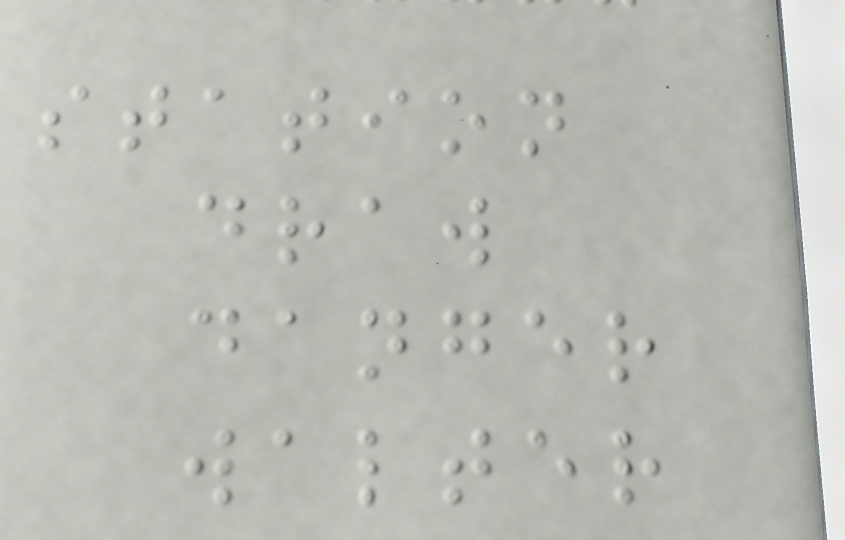station
draw
danger
walter
